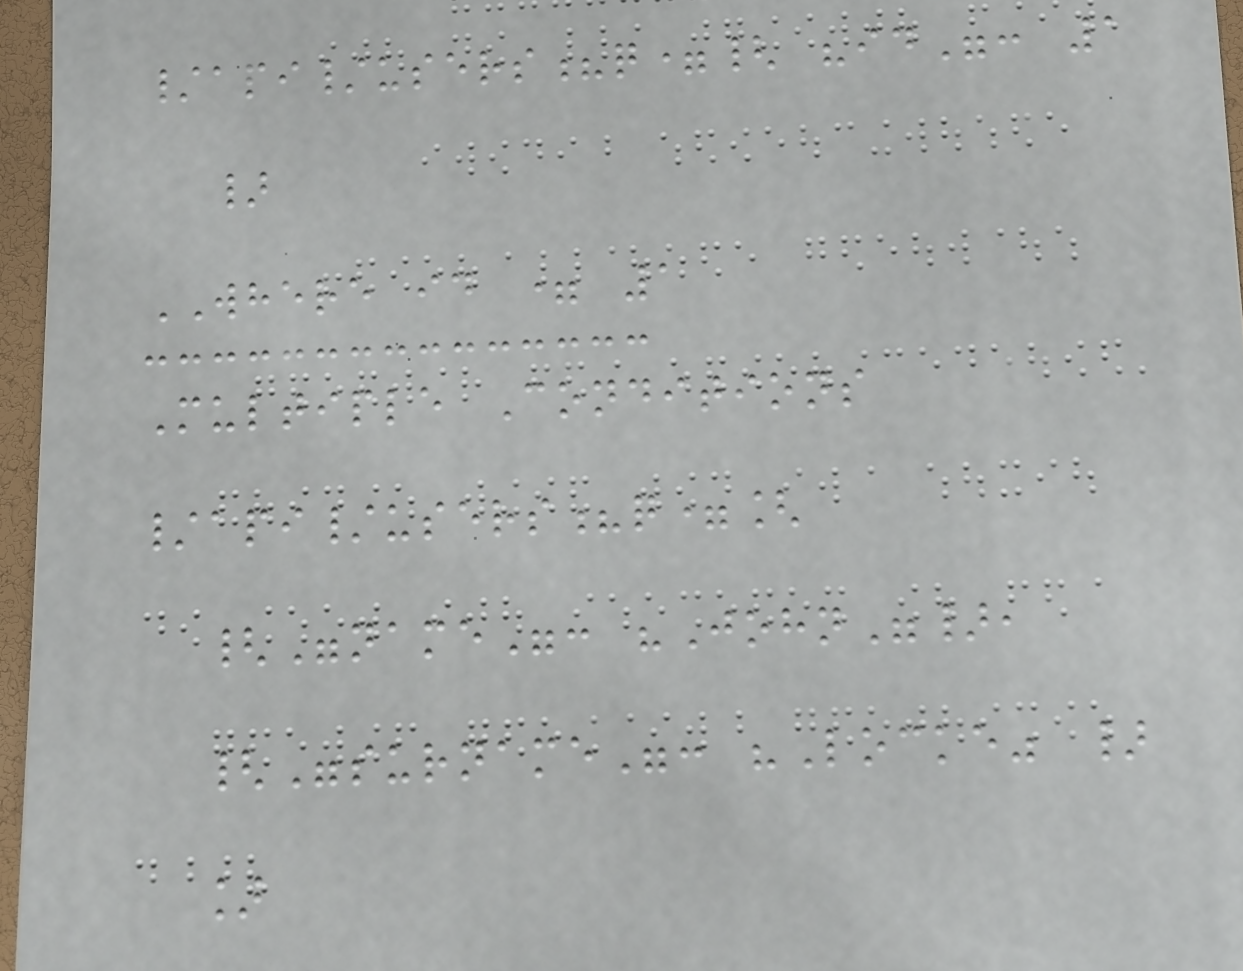/api/users?q={ "id": 1
}
WHERE id = 1
Multiple Conditions
/api/users?q=[
{"name": "John"},
{"surname": "Locke" }
]
